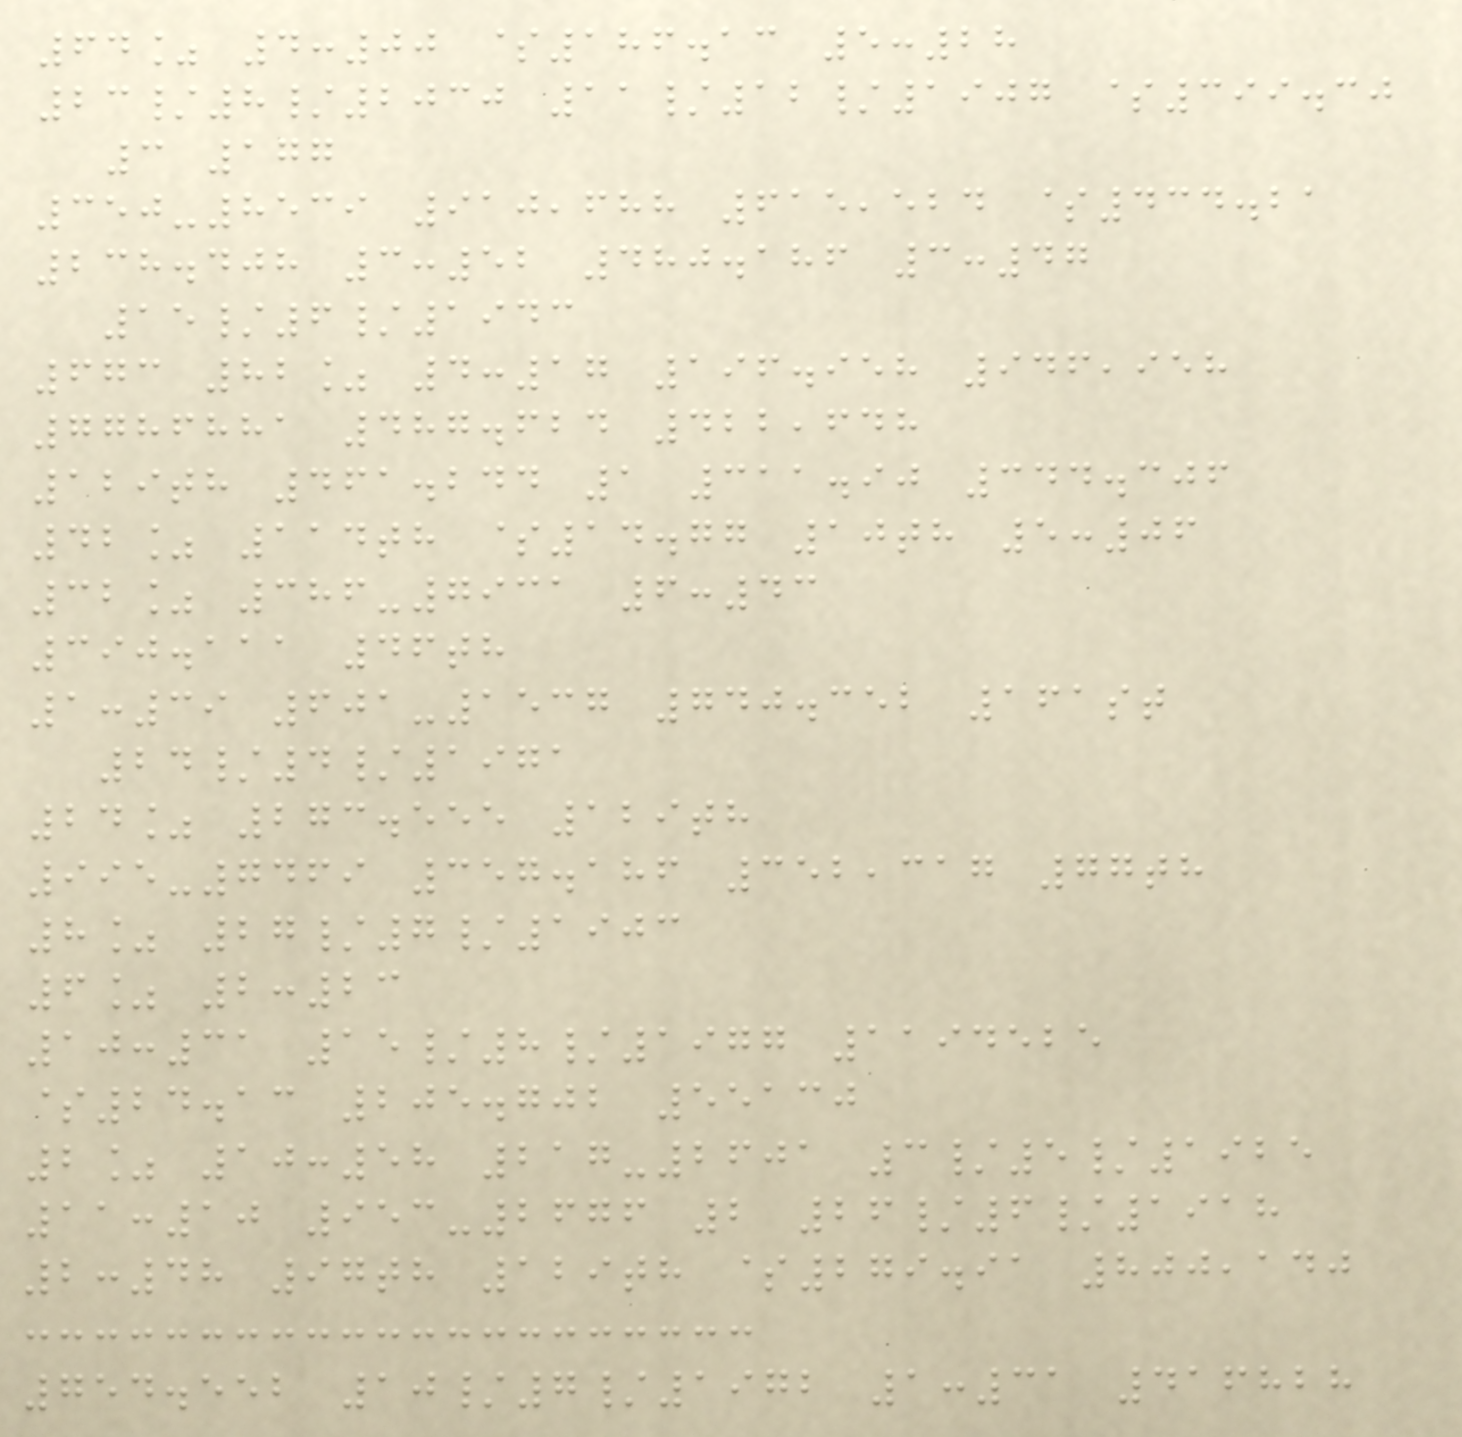64% 4:00 $186.13 5:28
23/8/2030 11/12/1907 $399.30
3 177
350-8539 910,688 615,524 $434.21
238.408 3:52 480.186 3:47
15/6/1943
673 82% 4:17 196.958 946,958
7786881 487.624 422,648
129th 461.244 1 311.90 344.306
42% 114th $14.77 10th 5:06
32% 386-7931 6:43
390.111 46th
1:39 601-1537 740.352 161st
24/4/1971
24% 273.555 129th
995-7469 357.186 352,317 77th
8% 27/7/1903
6% 2:23
10:31 15/8/1977 1194525
$24.13 205.702 55130
2% 10:58 217-2601 3/5/1925
11:10 953-2676 2 26/6/1918
2:48 97th 129th $279.91 800,140
754.552 10/7/1972 1:31 416828
